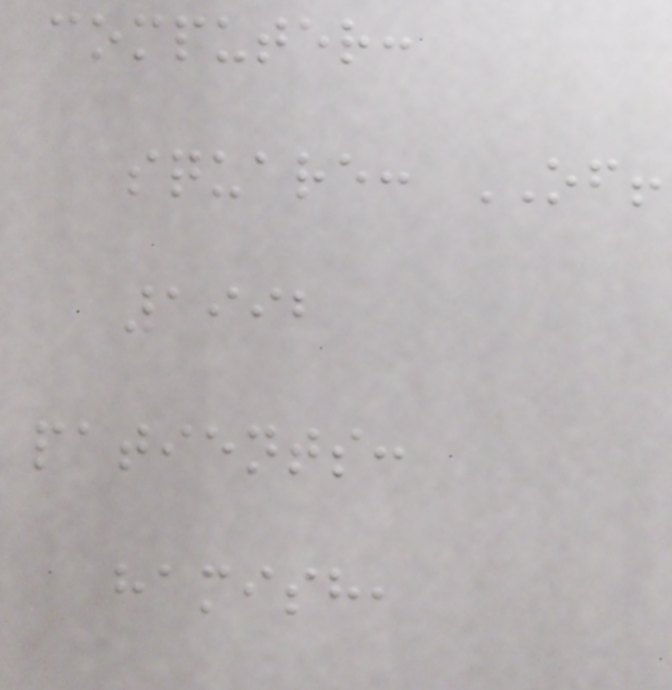computer:
square: OF!
1992
patients:
hamish,
